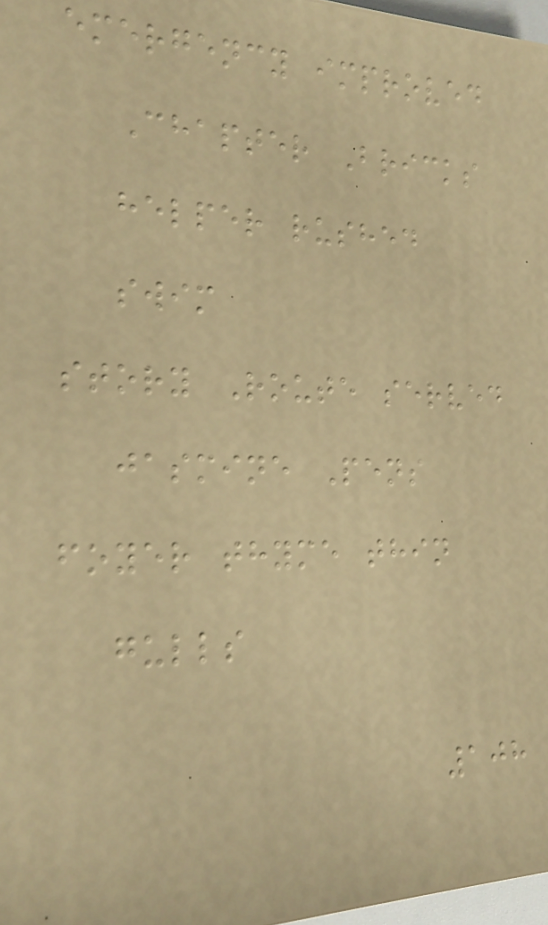emergency improved
Chapter Bricks
helper rushed
swim
story Route served
jasmine Pens
foyer thyme thin
gulls
108
